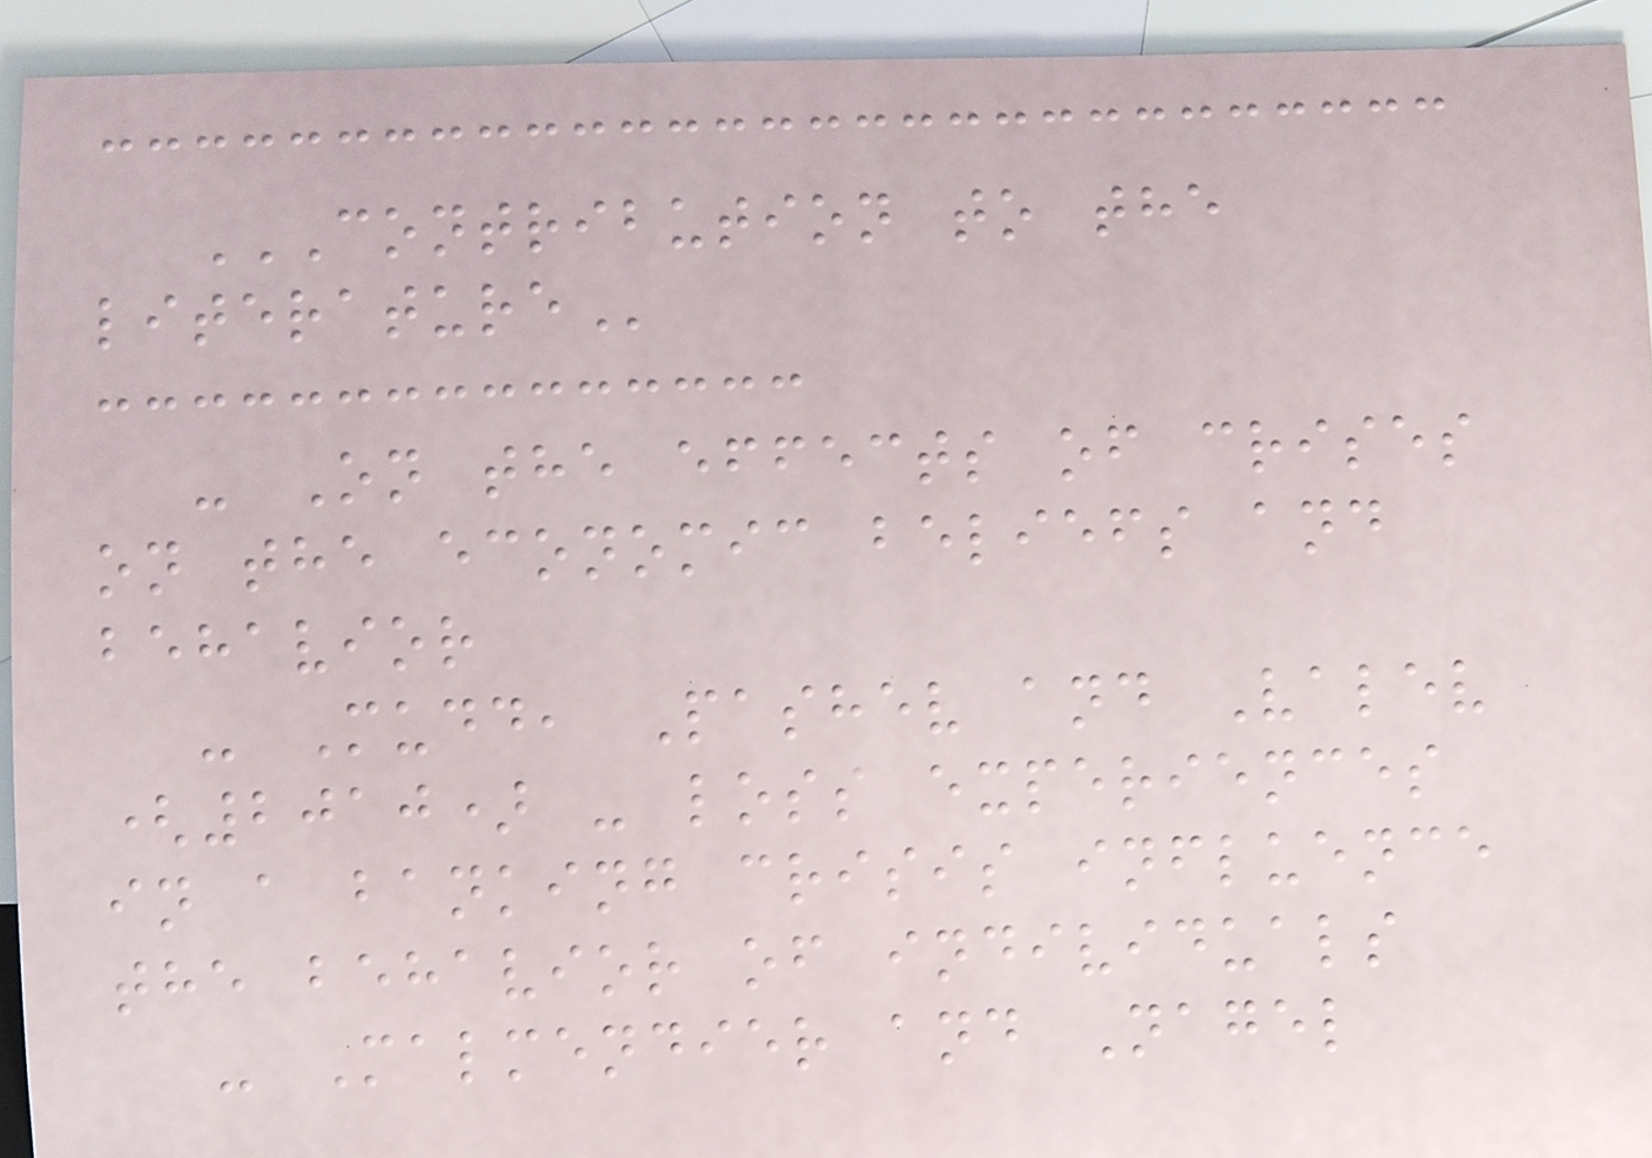CONTRIBUTION TO THE
LITERATURE
- On the effects of crises
on the economic beliefs and
behavior
- Mudd, Pashev and Valev
(2010) - loss experiences
in a banking crisis influence
the behavior of individuals
- Malmendier and Nagel
